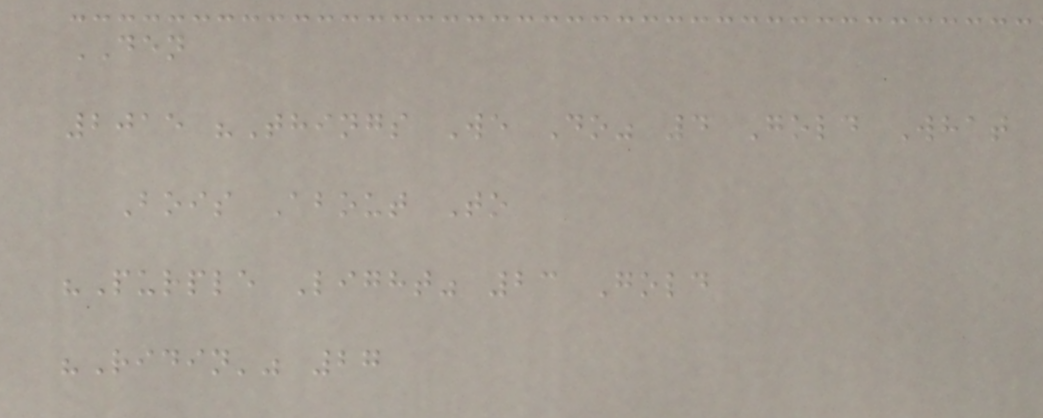DEN
2015 "Things We Do" 4 Gold What
Bois About To
"Purple Light" 23 Gold
"Ridin'" 27
